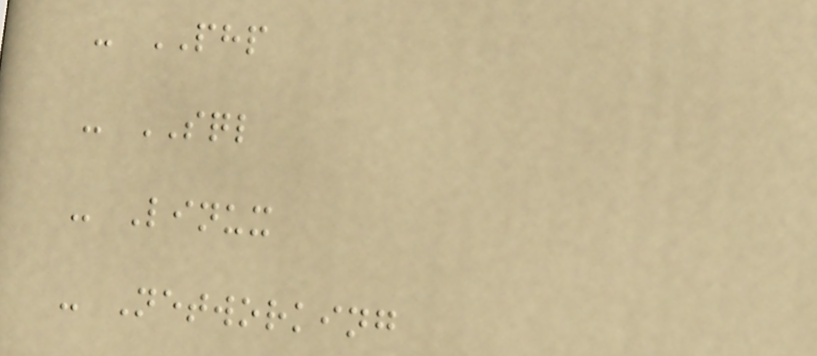- PHP
- SQL
- Linux
- Networking
